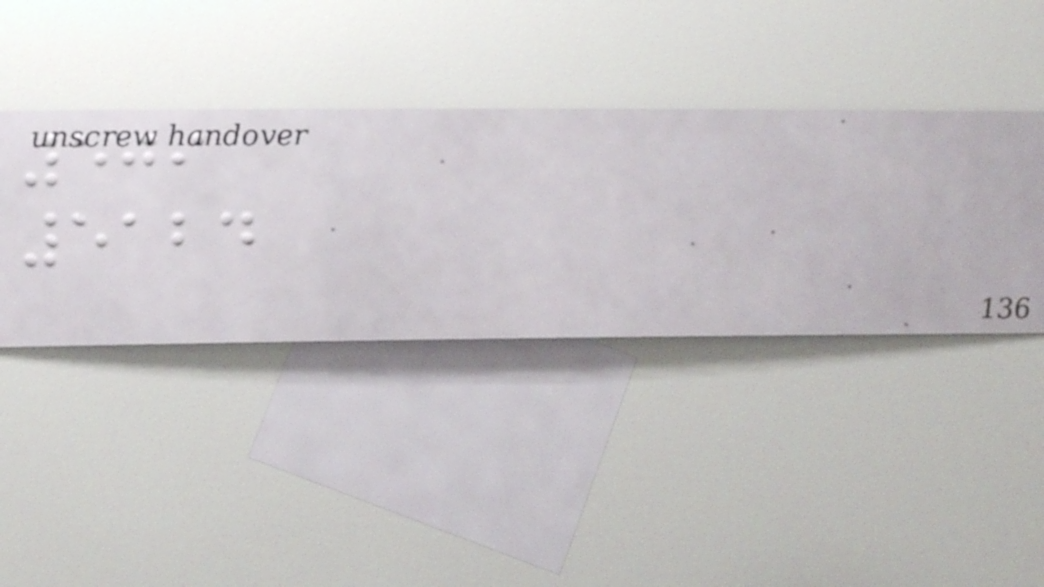509
5124
